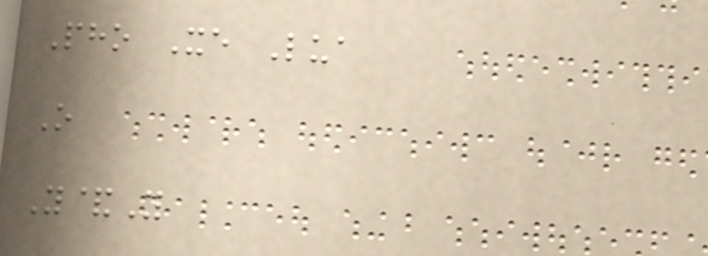Pho Xe Lua
O
Y&Y
